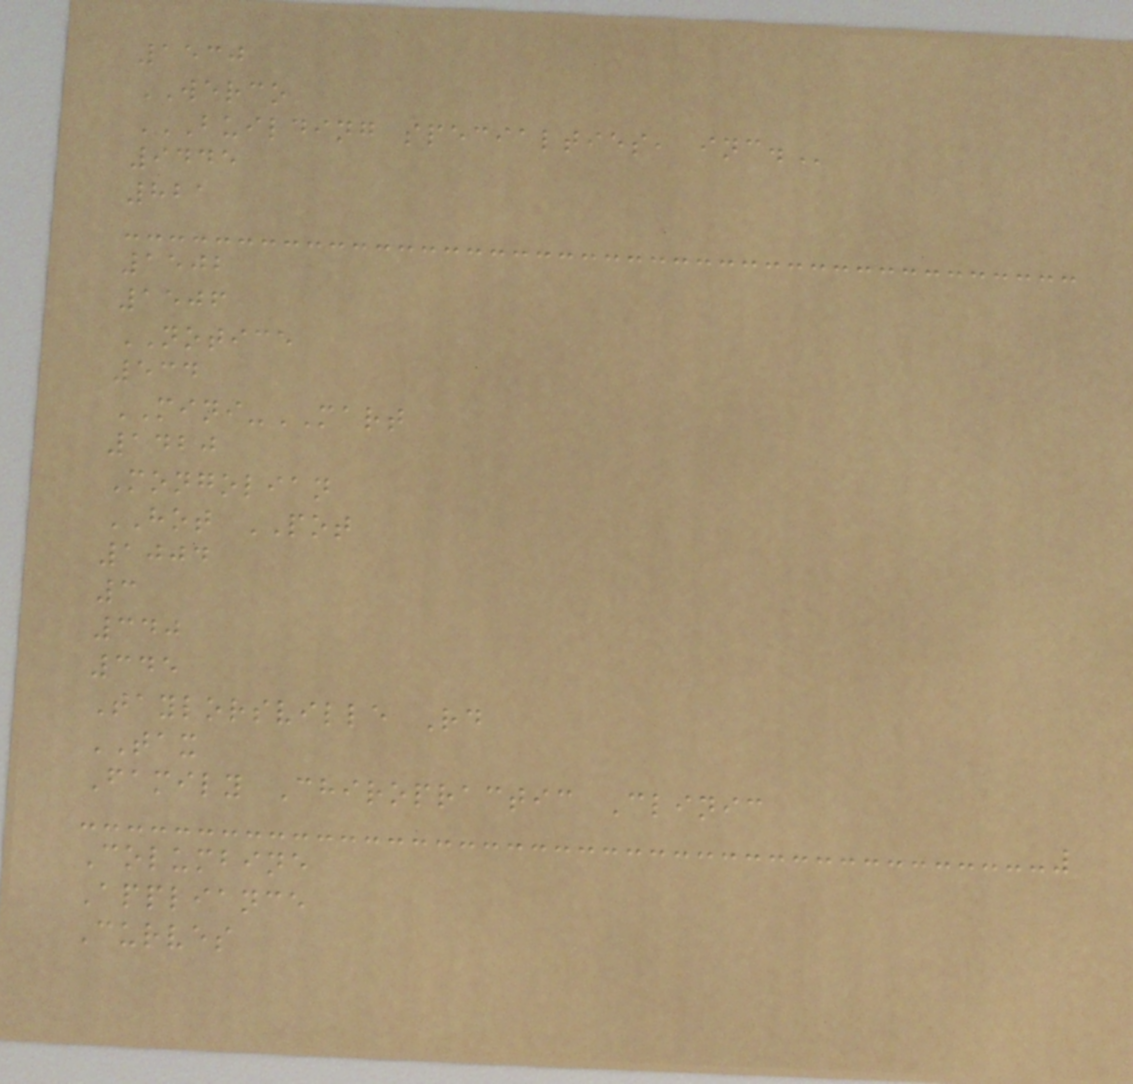1530
WERCO
BUILDING SPECIALTIES, INC.
9445
821
1502
1506
NOTICE
534
MINI-MART
1420
Mongolian
HOT POT
1004
3
340
345
Taylorsville Rd
TAX
Family Chiropractic Clinic
Columbine
Appliance
Curves
